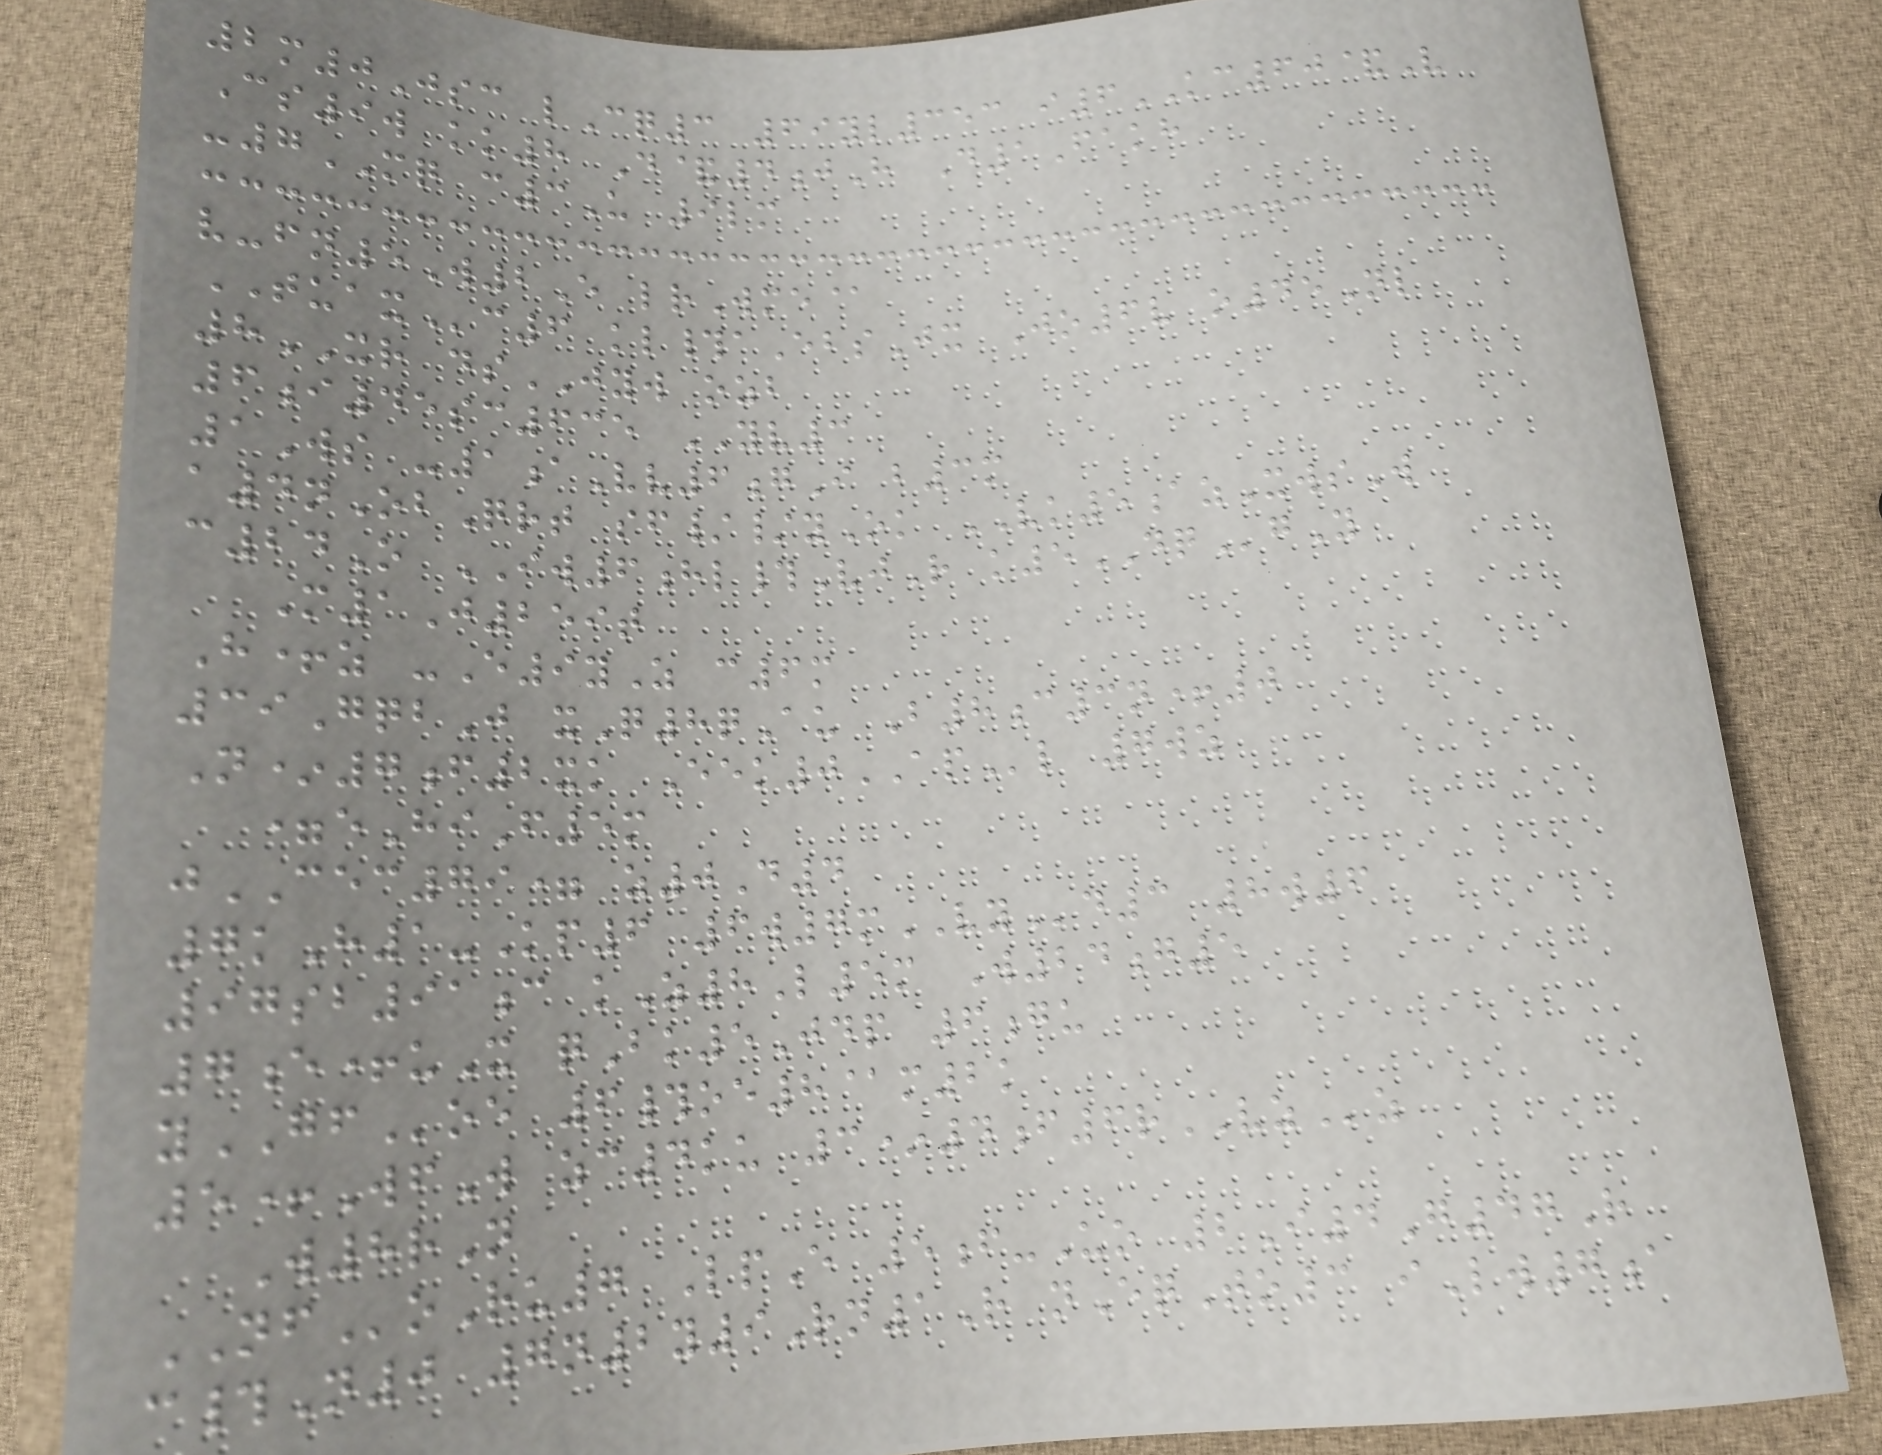2m0Jsc lCq3 69yl353 i6KC60&V
Cs9w kk8 D&4jH D1Fakh
-7MQ c3U 9lm
v-fn5W2E lrWme@
TUAXc6 kl#aEbsJx Jo6v o45Nl
8XR dsJYW ozb
6i45sc635 YV3
1Ws -1aVv6gI b3m
a4nObQrt sf//yOk VK5azXwsW
c24O IW6hl#VjR k5DQgY
M1J259t
H+z -E9yZ c6m
39GqbJ xQ8qAu B8c3n+0
N*7f2xk Eek0APl 7wz
=eHiF5m
jCEC79= z0D4
7kH1-Kp6 6w7mVYd3 8w6
97sb91c kZ8L5m W24g5
7e+uX qBk5Jdp 6gu
yGFoe 6#oe8@m2k
5+WfW zc4ku 3*4f6rVZz
W8rN
NFoRu7 LpE 5f-Uo 2I4G47R
c#N0 7n2y9Rn1R nEqTo3 iLw7a
